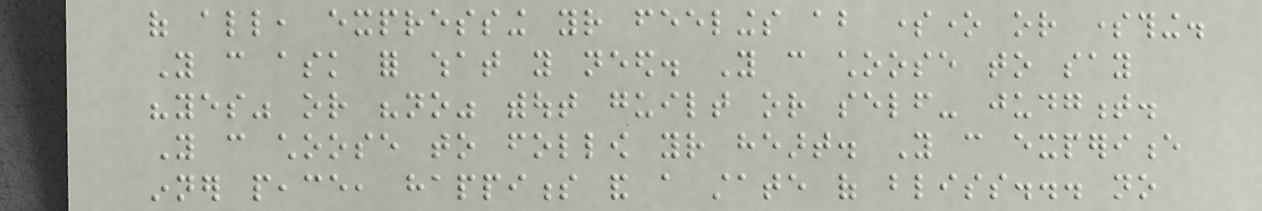of all, expressing your feelings about someone or something.
You can ask for what you need. You can choose to say
"yes" or "no" without guilt or self- judgment.
You can choose to follow your heart. You can experience
inner peace, happiness and a state of bliss... no
